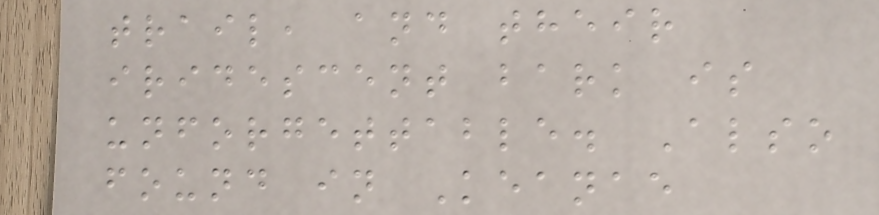trail, and their
iridescent bark is
unforgettable. Also
found in Keanae
